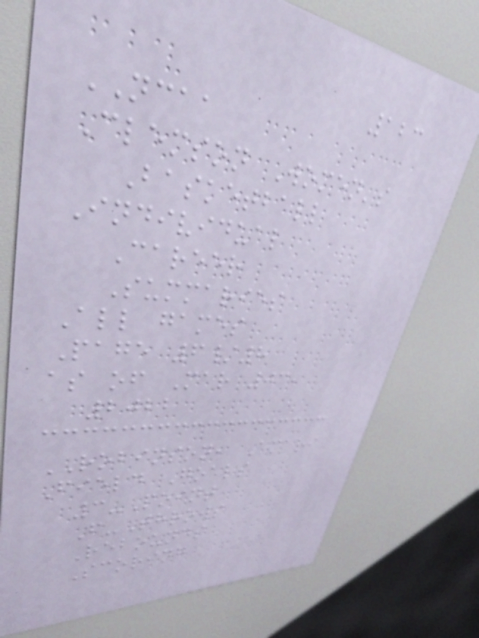123
NCAA
Clemson Women's
Basketball
Individual
Career
Summaries
All games
Page 6/8
as of Mar 03,
2022
ROBINSON, Amari
Field Goals
3-Point
F-Throws
Rebounds
Scoring
